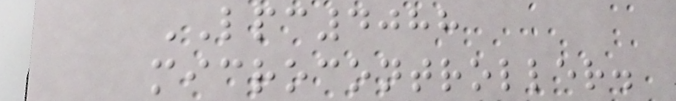LPC4088
microcontroller.
